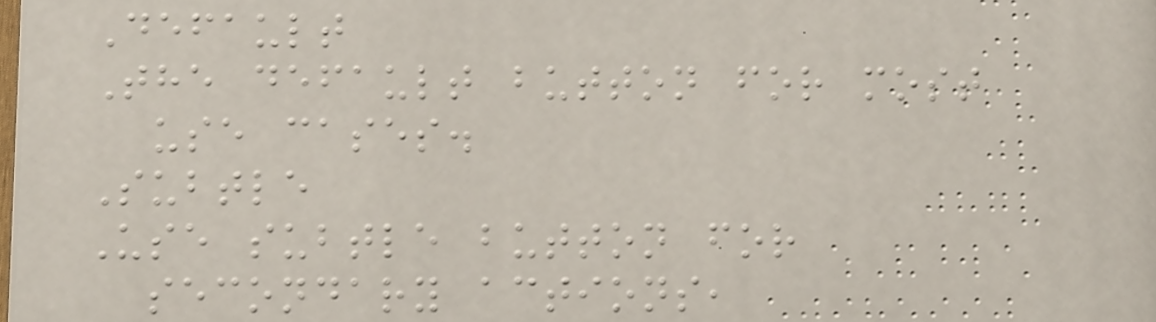Default
The default button for most
use cases.
Subtle
Use subtle button for
secondary actions,
